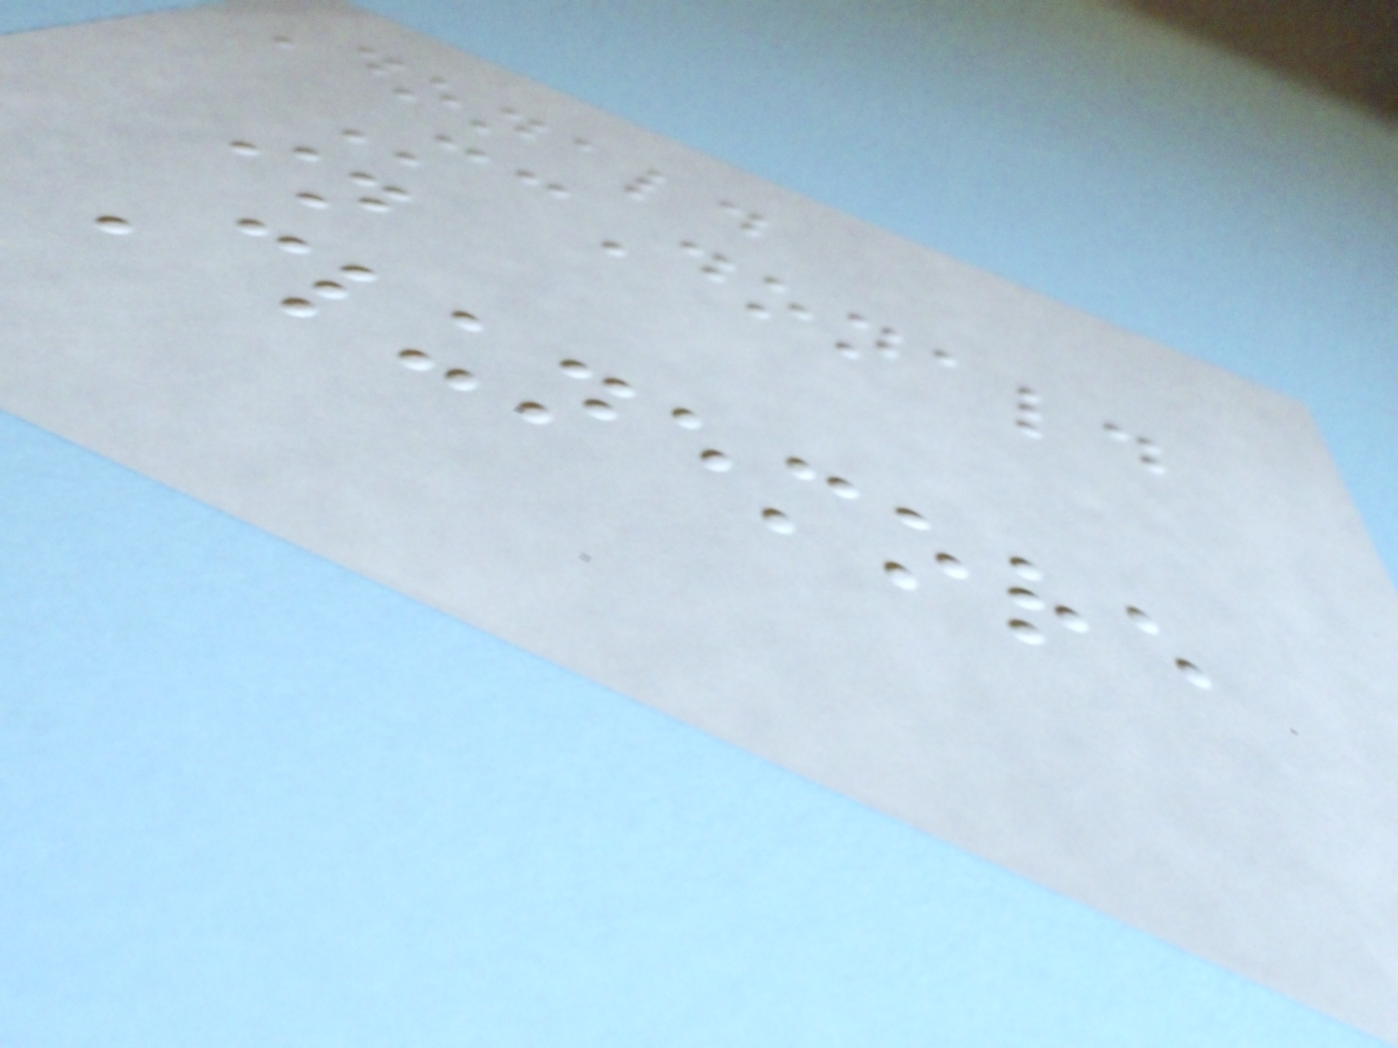Donald
McDonald
in
Clunemore
